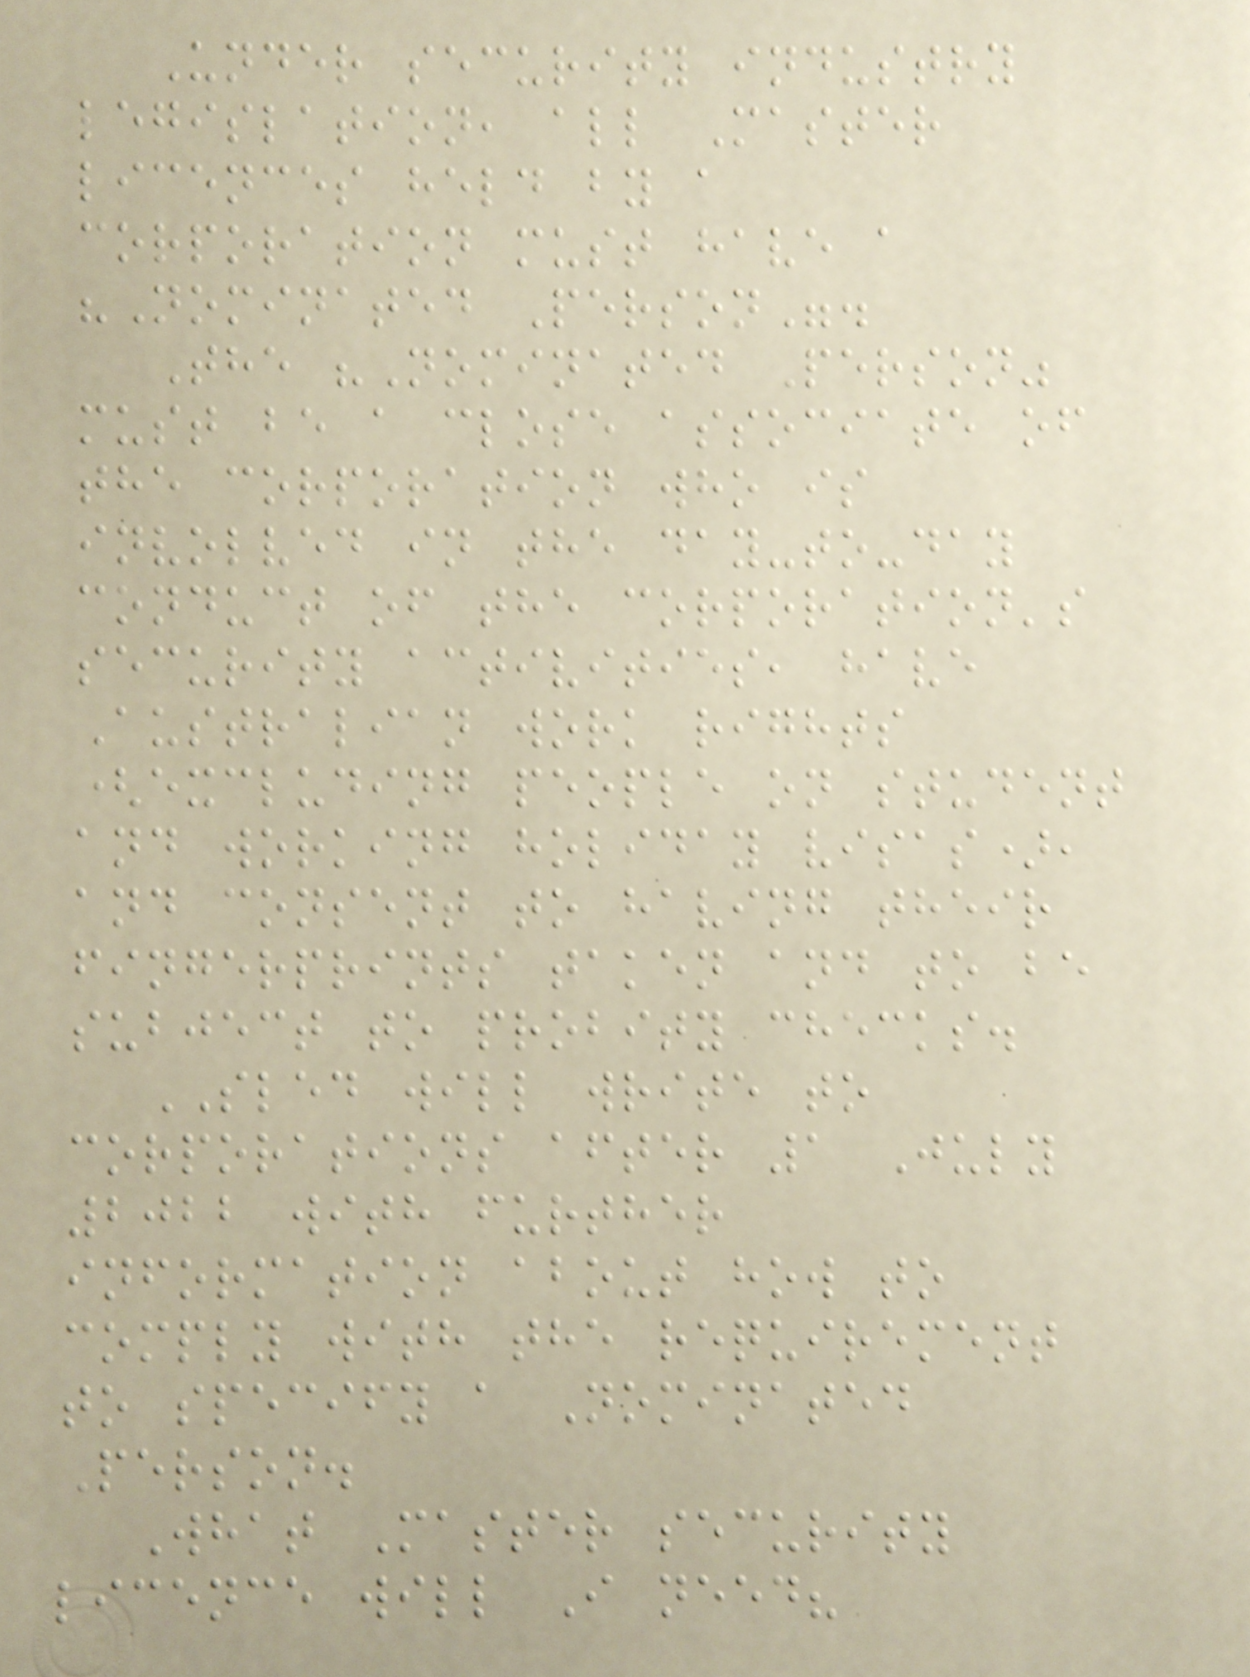Under security industry
legislation, all Master
licences held by a
corporation must have a
"Nominated Person".
The "Nominated Person"
must be a close associate of
the corporation who is
involved in the day-to-day
conduct of the corporation's
security activities, have
Australian work rights
(excluding people on student
and working holiday visas),
and consent to having their
fingerprints taken and to be
subject to probity checks.
SLED will write to
corporations after 1 July
2022 with further
information about how to
comply with the requirement
to specify a Nominated
Person.
What Master security
licence will I need?
